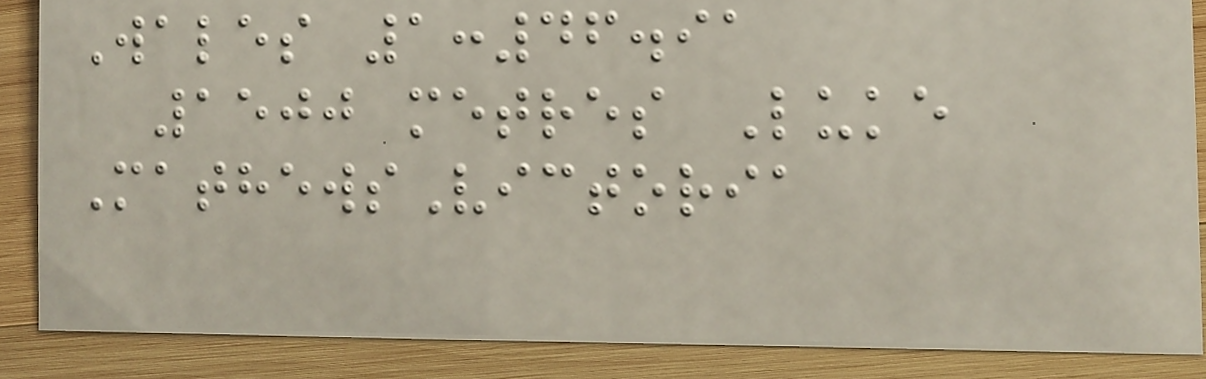Wales 1:46.91
1500 metres Luke
MathewsVictoria
